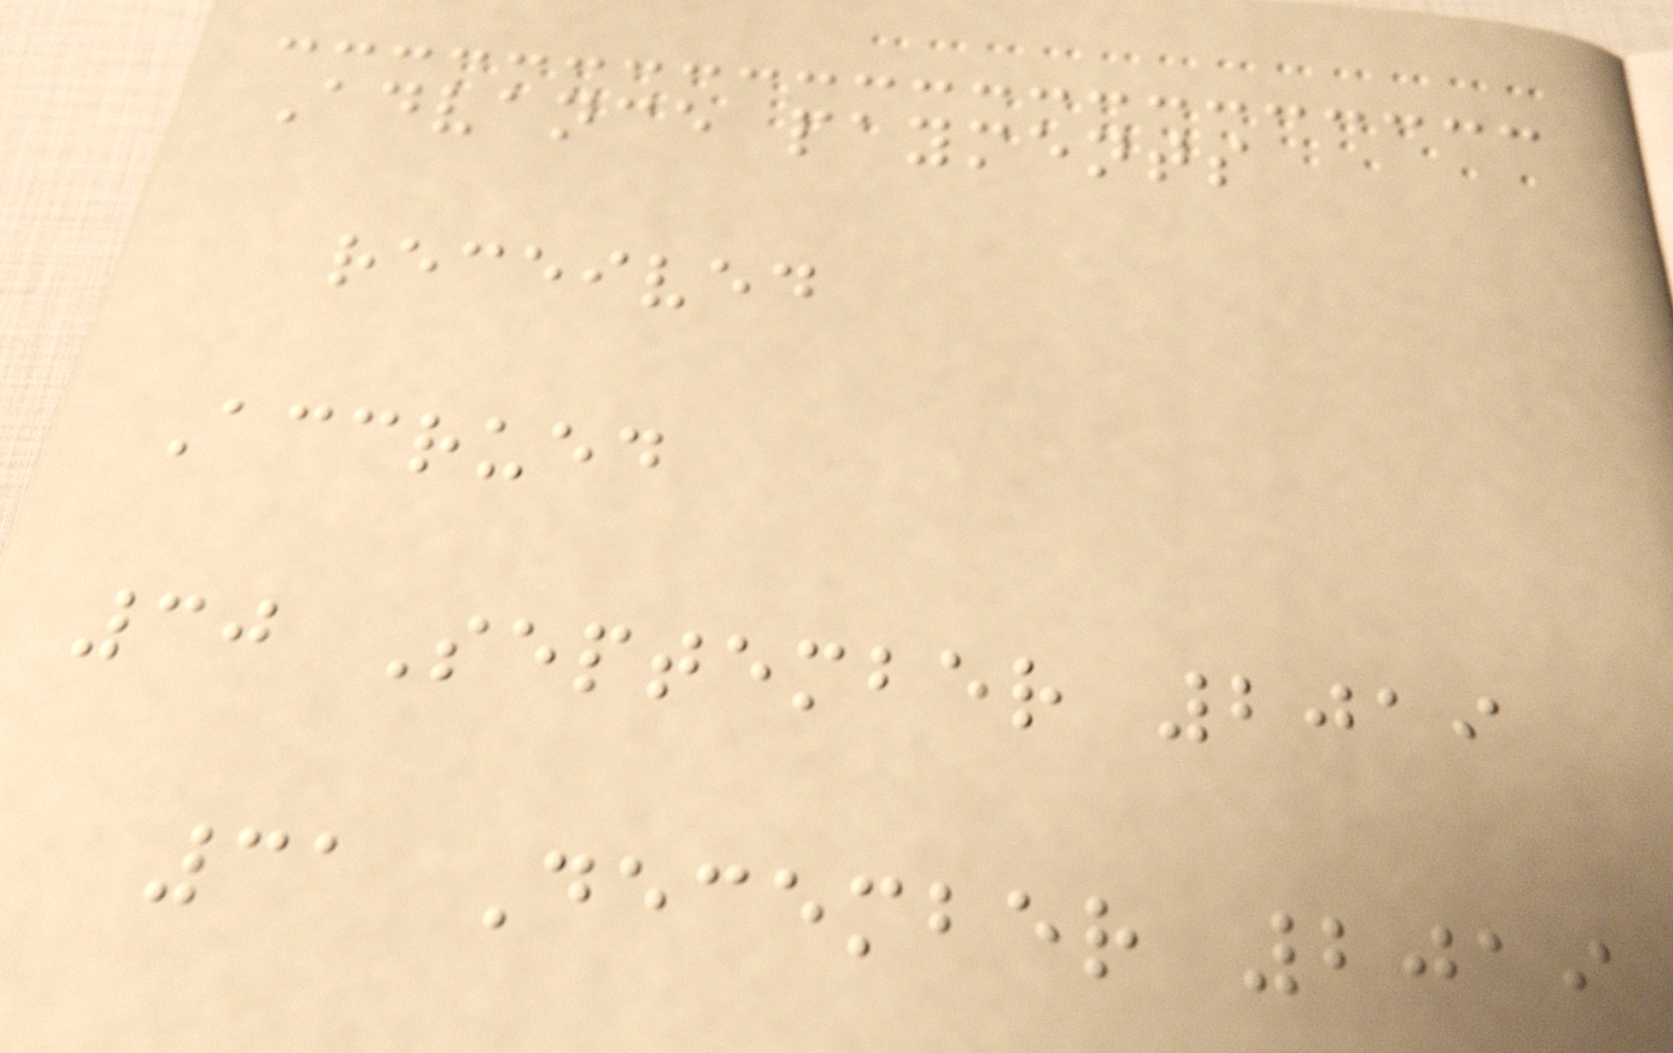Advance payments
received
Accrued
30 September 2019
31 December 2019
